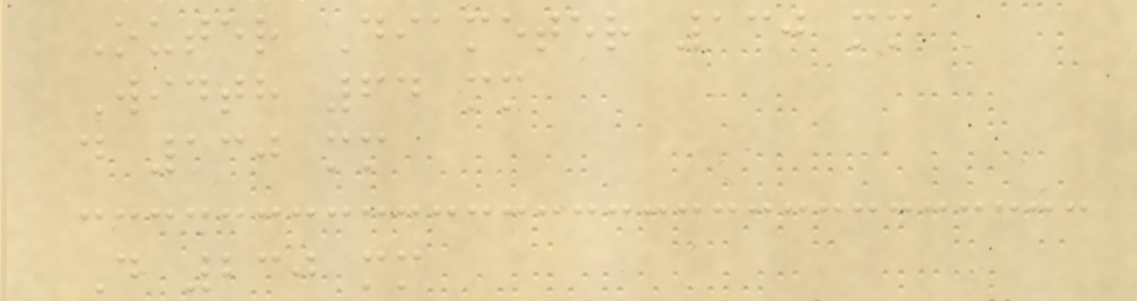Outer Diameter 130 mm
Width 64 mm
d 130 mm
D 230 mm
